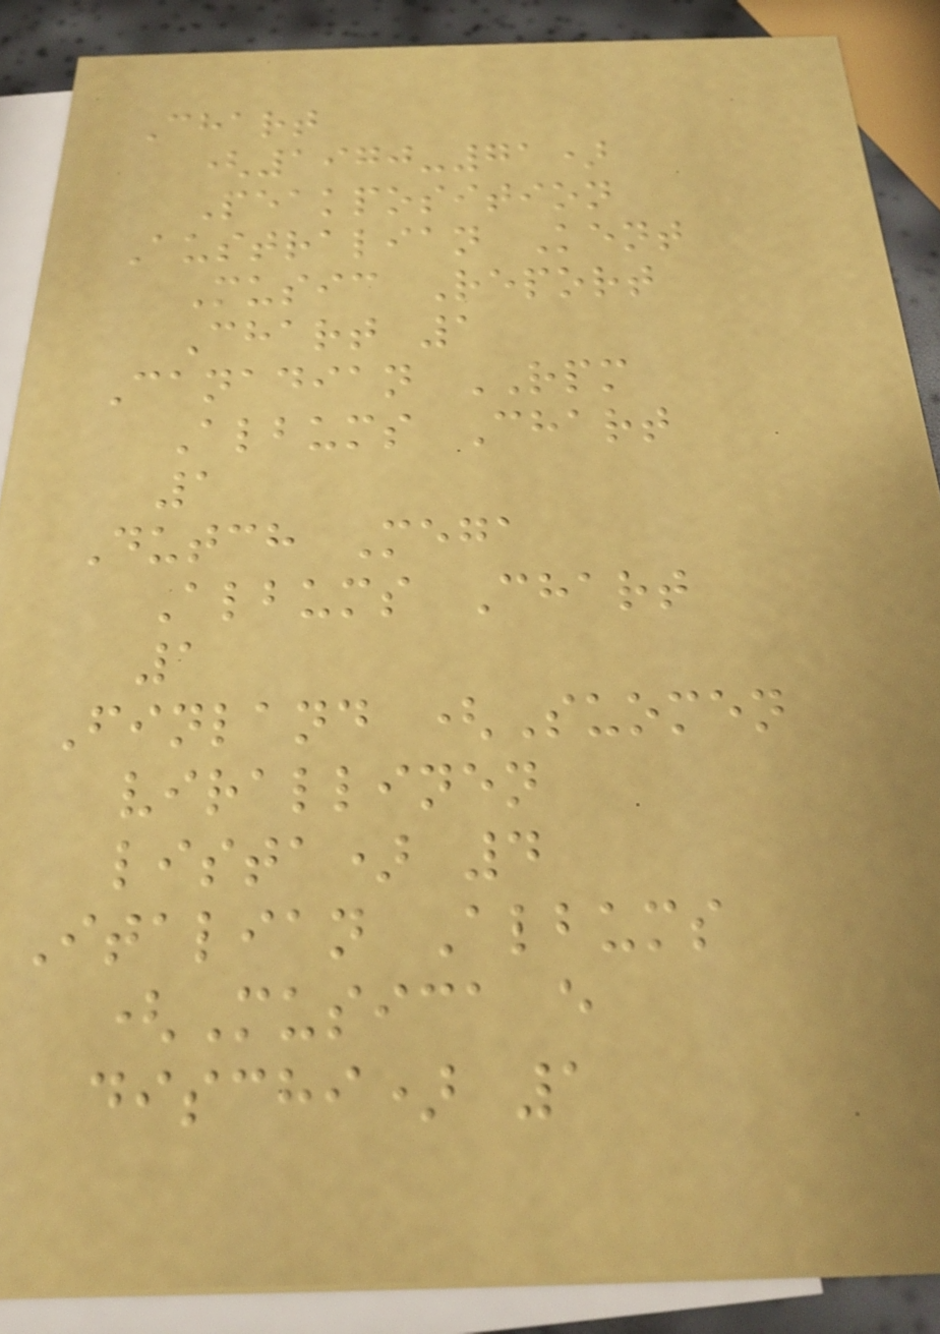Chart
(1970-71)
Peakposition
Australian Kent
Music Report
Chart 1
Canadian RPM
Albums Chart
1
Dutch Mega
Albums Chart
1
Finland (Suomen
virallinen
lista) 4
Italian Albums
(Musica e
dischi) 1
